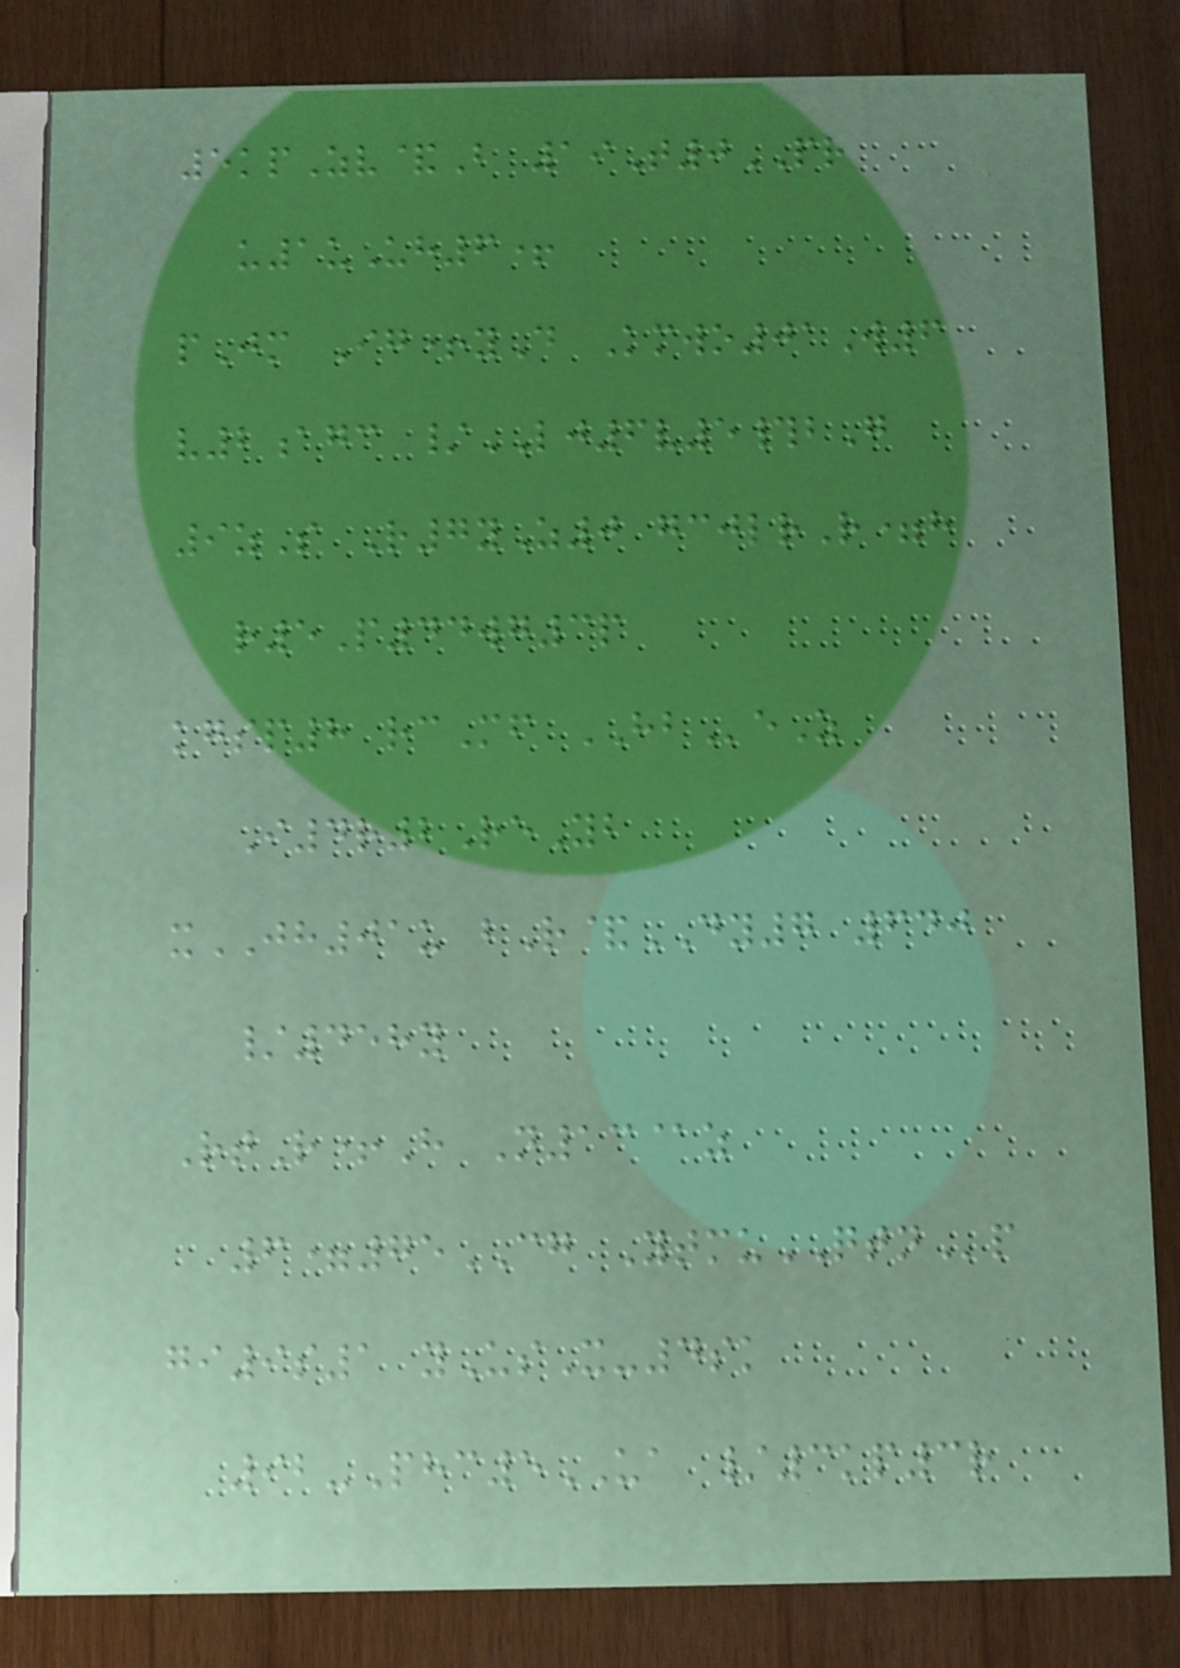5kpZv&B 19T0PR
u1uUh6+
pJm Ig+yD Kmwo01W6
v2agc /LJ6v5#bG
9zS R7yZ0 gcjlrR=h
r5P44wg3p
kgsp8 rcMf HBeZ
I4r2ReYb
xJH01u bR&DY7 640
/458y
RtR+H N13@z
6=75CG YtmuQTNp
gi9s1 yUsX-4sk
92-Phc5UA /3kp3r
